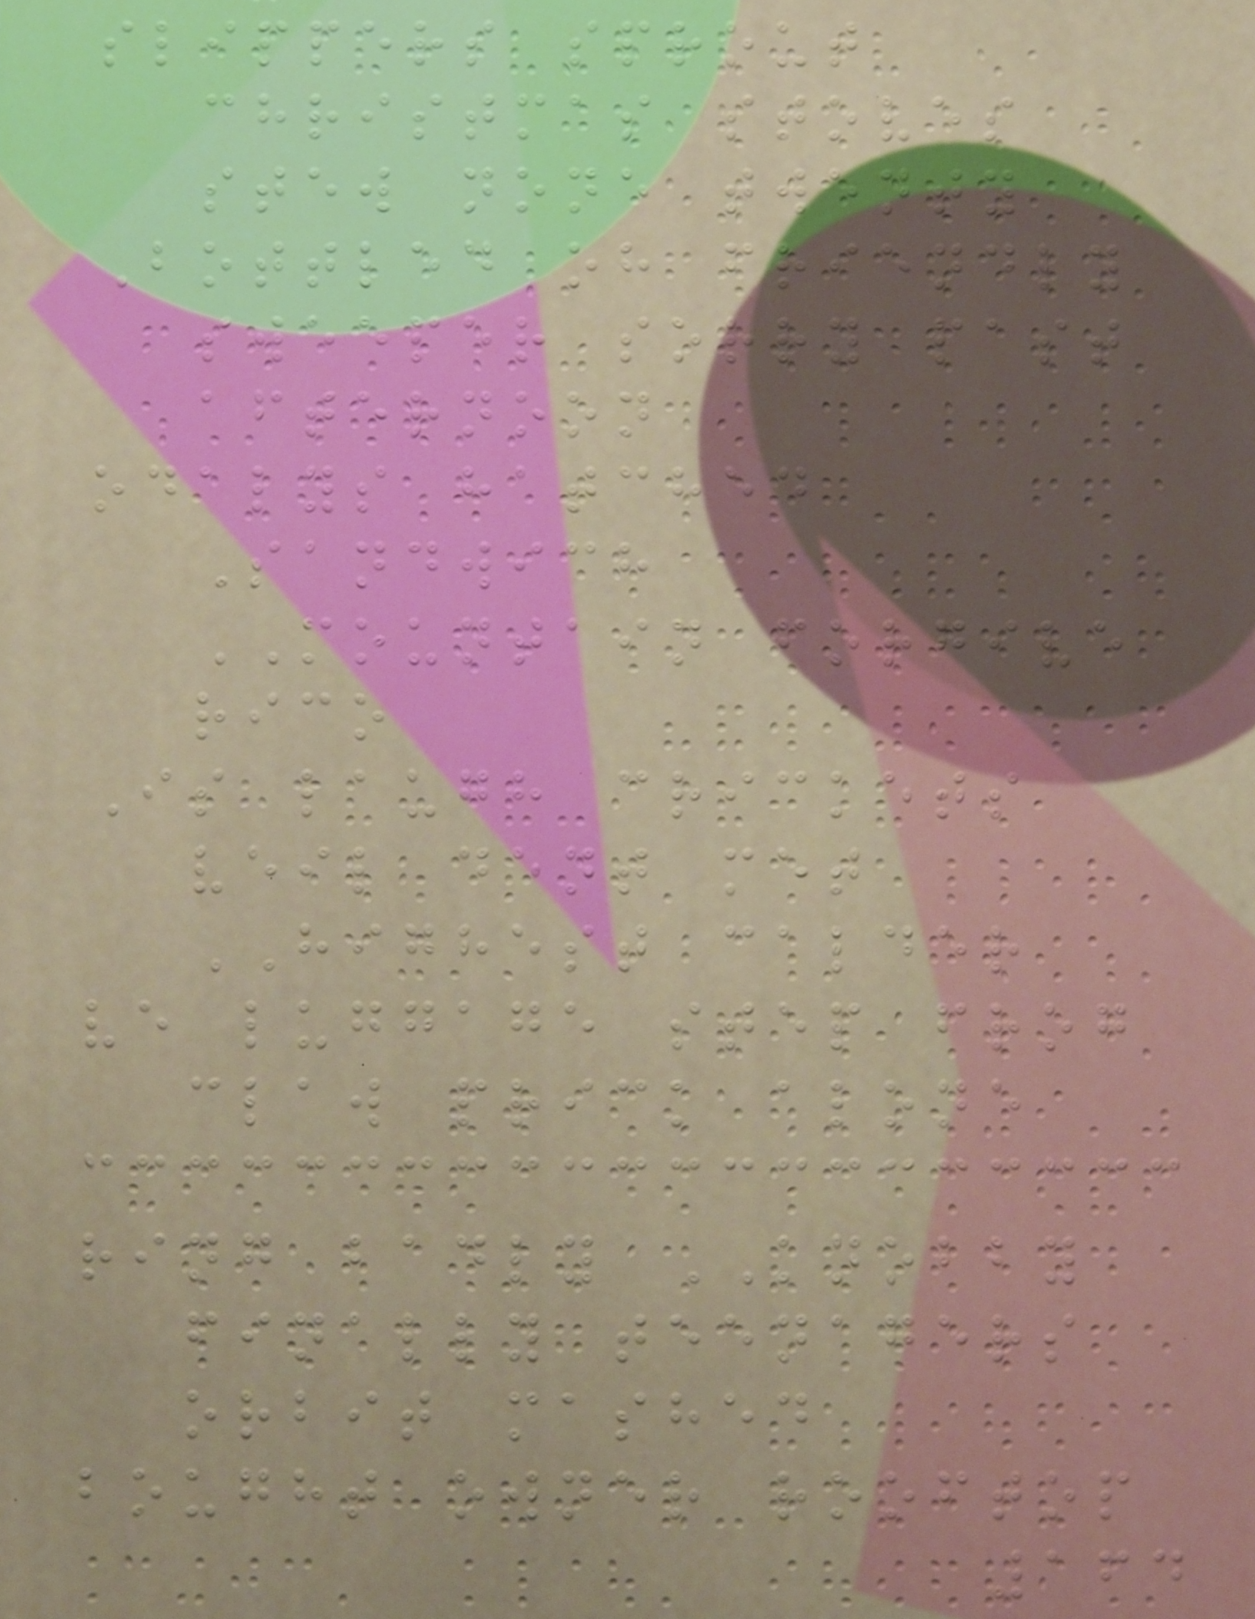slippers sprout
christmas stoves
stew none twenty
Bottled oh friendly
sweeper sorry past
afternoon
odalys hatched
Sandwich
MOUNTAIN forgive
rico
Is laugh crickets
veil dent met
HIGHEST calder
ve luggage step frog
claw prick alone
ring badly KNOBBY
finally teenagers
orbit mashed
bought owner rooftop
164
